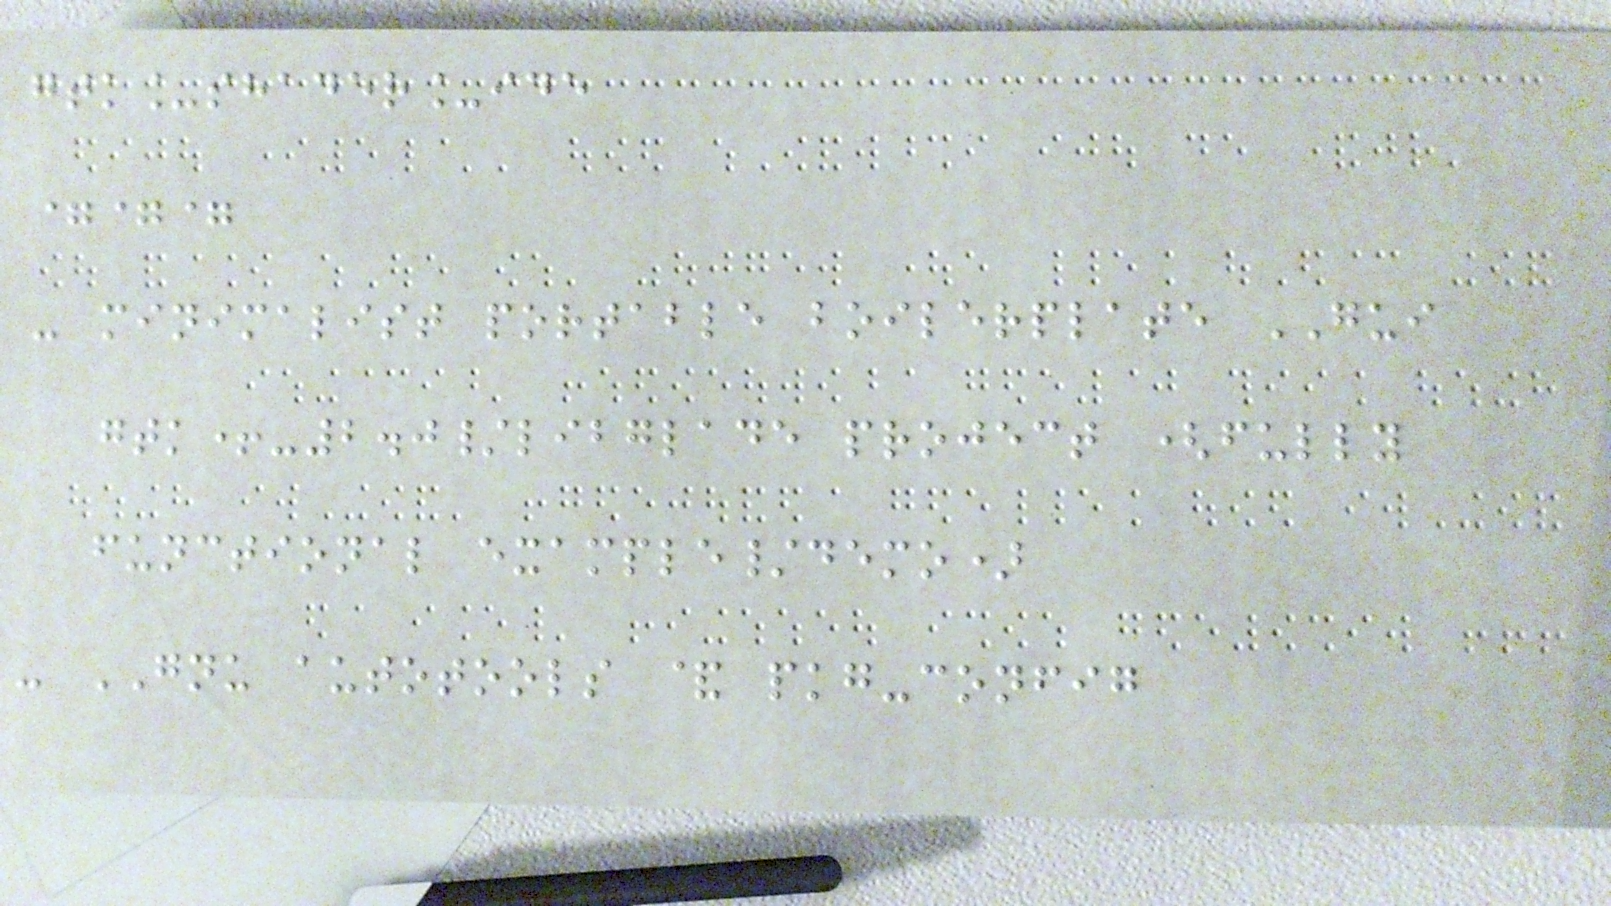gtk_shader_ide
===
- minimalist portable boilerplate GUI
gtk+-2.0/libglade project (fully
functional example/demo)
- GNU autotools & pkg-config
